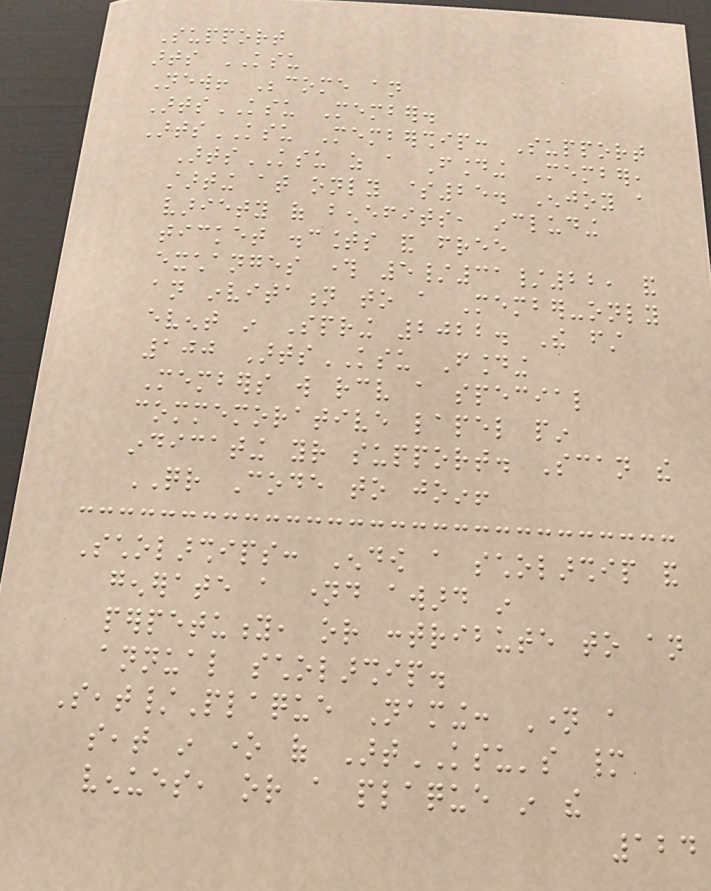Support
arts KSU
New! Become an
ArtsKSU Member.
ArtsKSU Membership: Support
ArtsKSU as a Founding Member,
starting at only $25. Enjoy a
variety of benefits, including
ticket discounts and free
exchanges through 5/31/22, and
an invitation to a Member-only
event in Spring 2022. The first
100 ArtsKSU Founding
Members will receive a special
commemorative lapel pin
indicating your support. Scan the
QR Code to join!
Scholarships: Endow a scholarship and
generate a named award in
perpetuity, or contribute to an
annual scholarship.
Seat/Plaque Naming: Name a
seat in one of ArtKSU's many
venues, or a plaque in the
124
